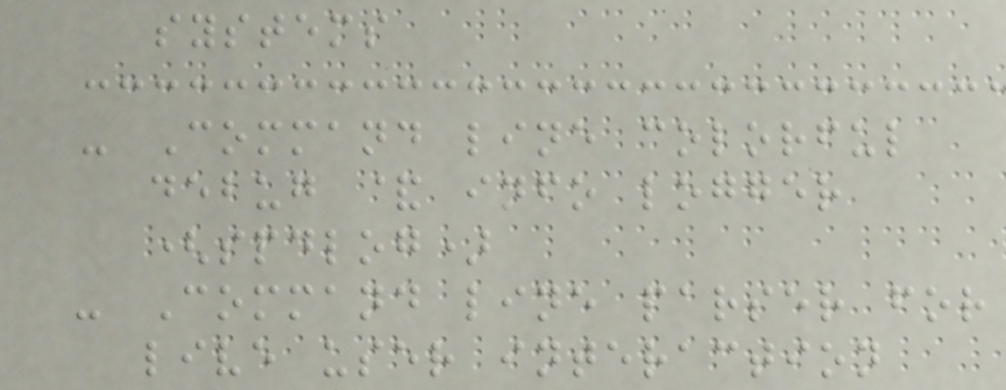systems
- Command line colorful
debug & info logger
(spdlog)
- Command line parser for
live user interaction
